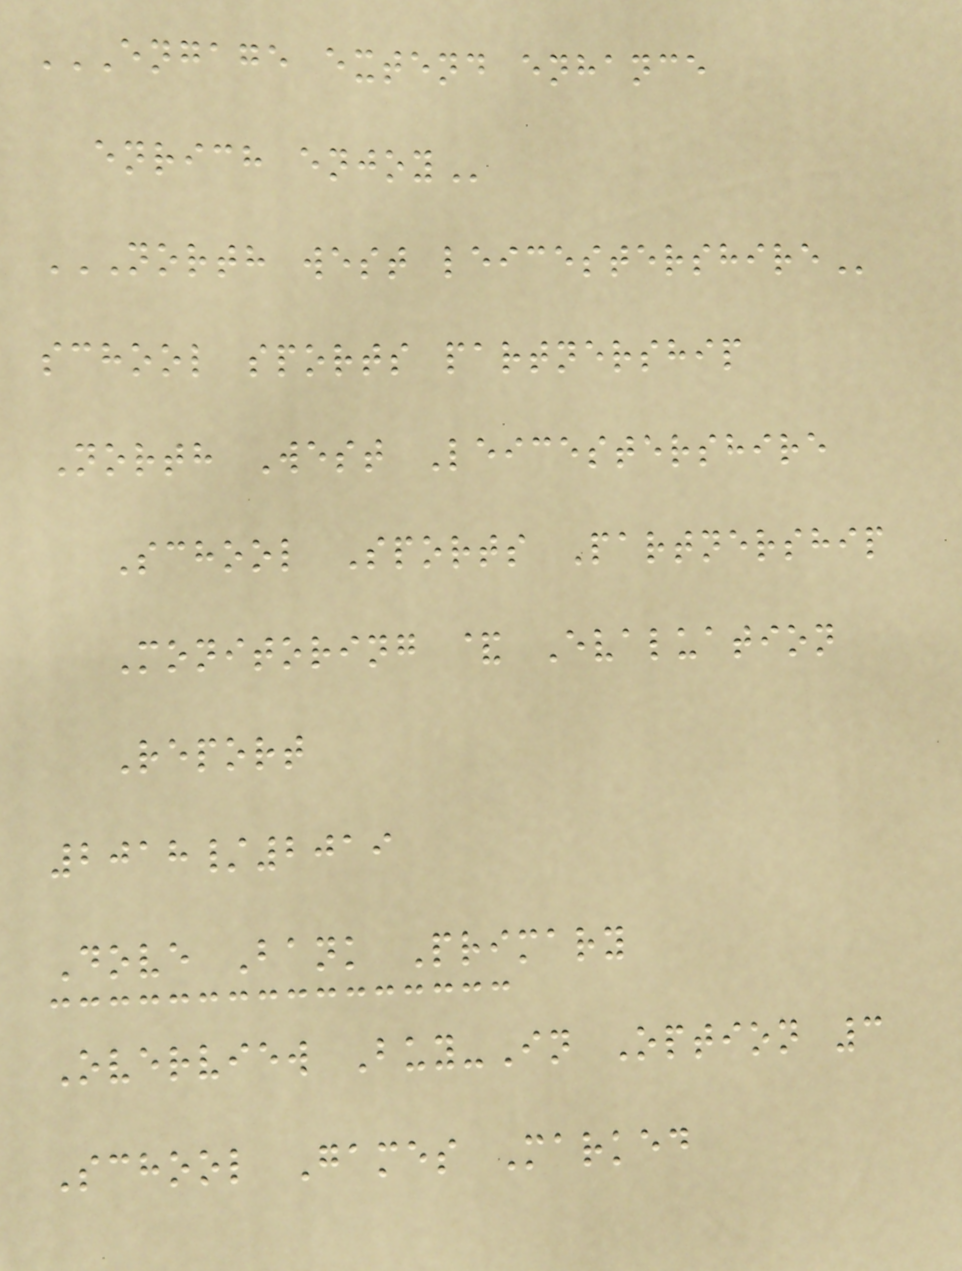ENGAGE EXTEND ENHANCE
ENRICH ENJOY
NORTH WEST LEICESTERSHIRE
school sports partnership
North West Leicestershire
School Sports Partnership
Monitoring & Evaluation
Report
2018/2019
Dove Bank Primary
Overview Buy-In Option 3
School Games Marked
